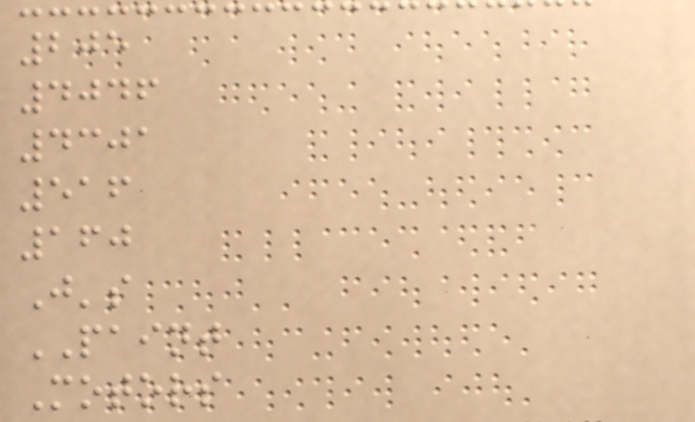205
4046
4301
516
160
J's
PAINT
Motors
